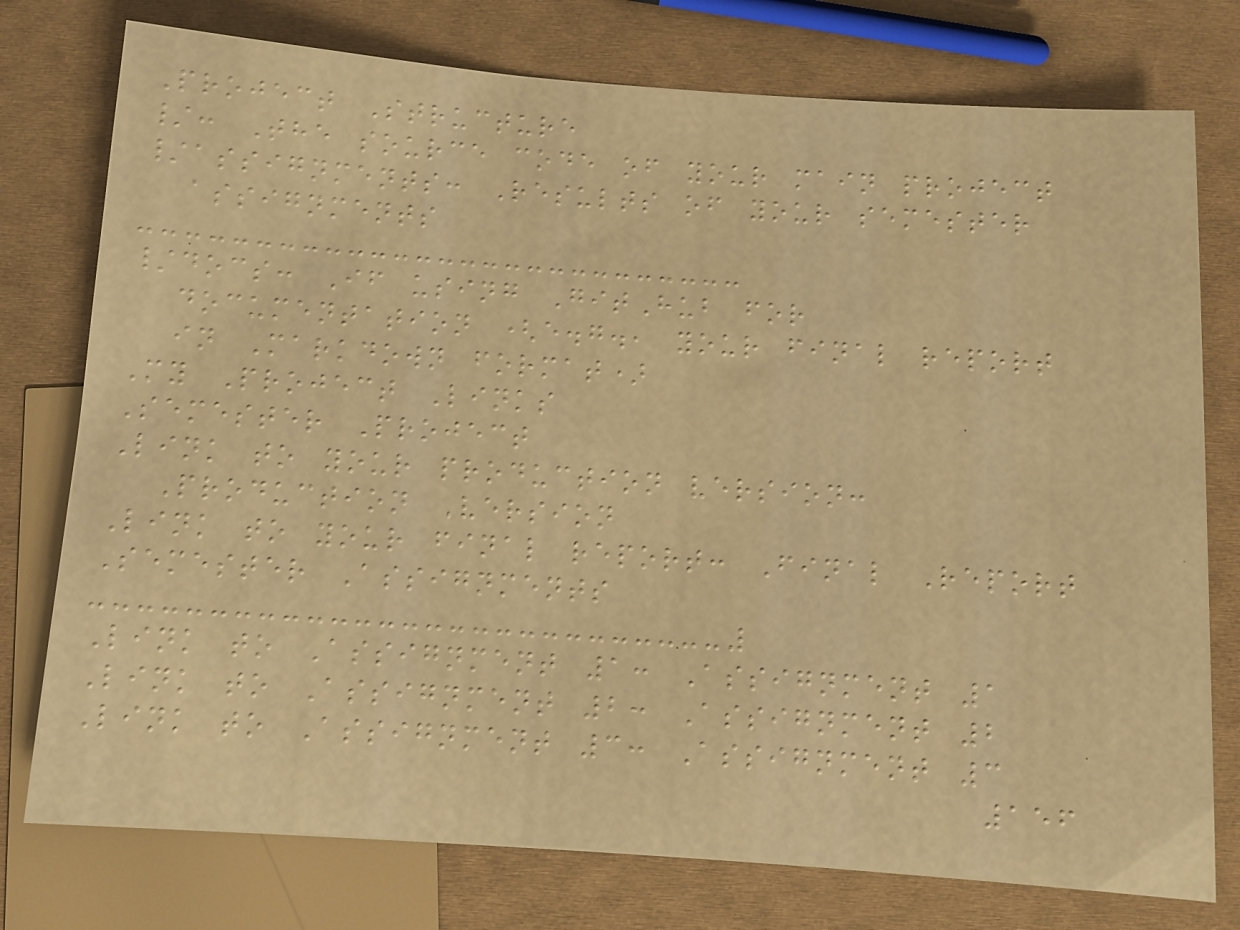Project Structure
/: The source code of your main project
/assignments: Results of your semester
assignments
/docs: If using GitHub for
documentation (e.g., your final report
in Markdown format)
My Project Links
Semester Project
Link to your production version:
Production Version
Link to your final report: Final Report
Semester Assignments
Link to Assignment 1: Assignment 1
Link to Assignment 2: Assignment 2
Link to Assignment 3: Assignment 3
156
